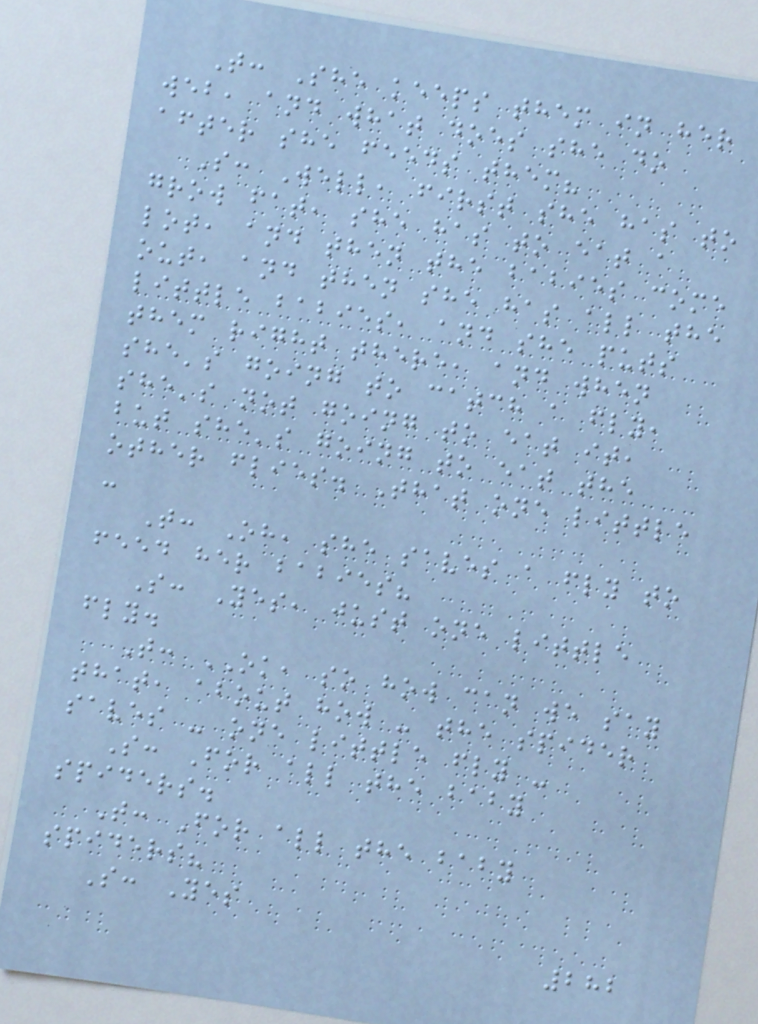T: She keeps them in her
web, and what does she do
after she feeds them?
S: Well, first she has to
grow fat, she has to eat a
lot, and then the babies come
out, and then she has all the
little babies, and she puts
them right there, and when
she's going to catch a fly,
she's not going to eat it,
but she's going to eat the
other flies. That one little
-
T: Oh, she saves a fly to
feed her babies?
S: Yes, just one little
fly.
T: OK, so how can we say
that, about how - the spider
saves - one little fly -
S: For all the baby
spiders.
T: For all the baby
spiders?
S: Yes
282
